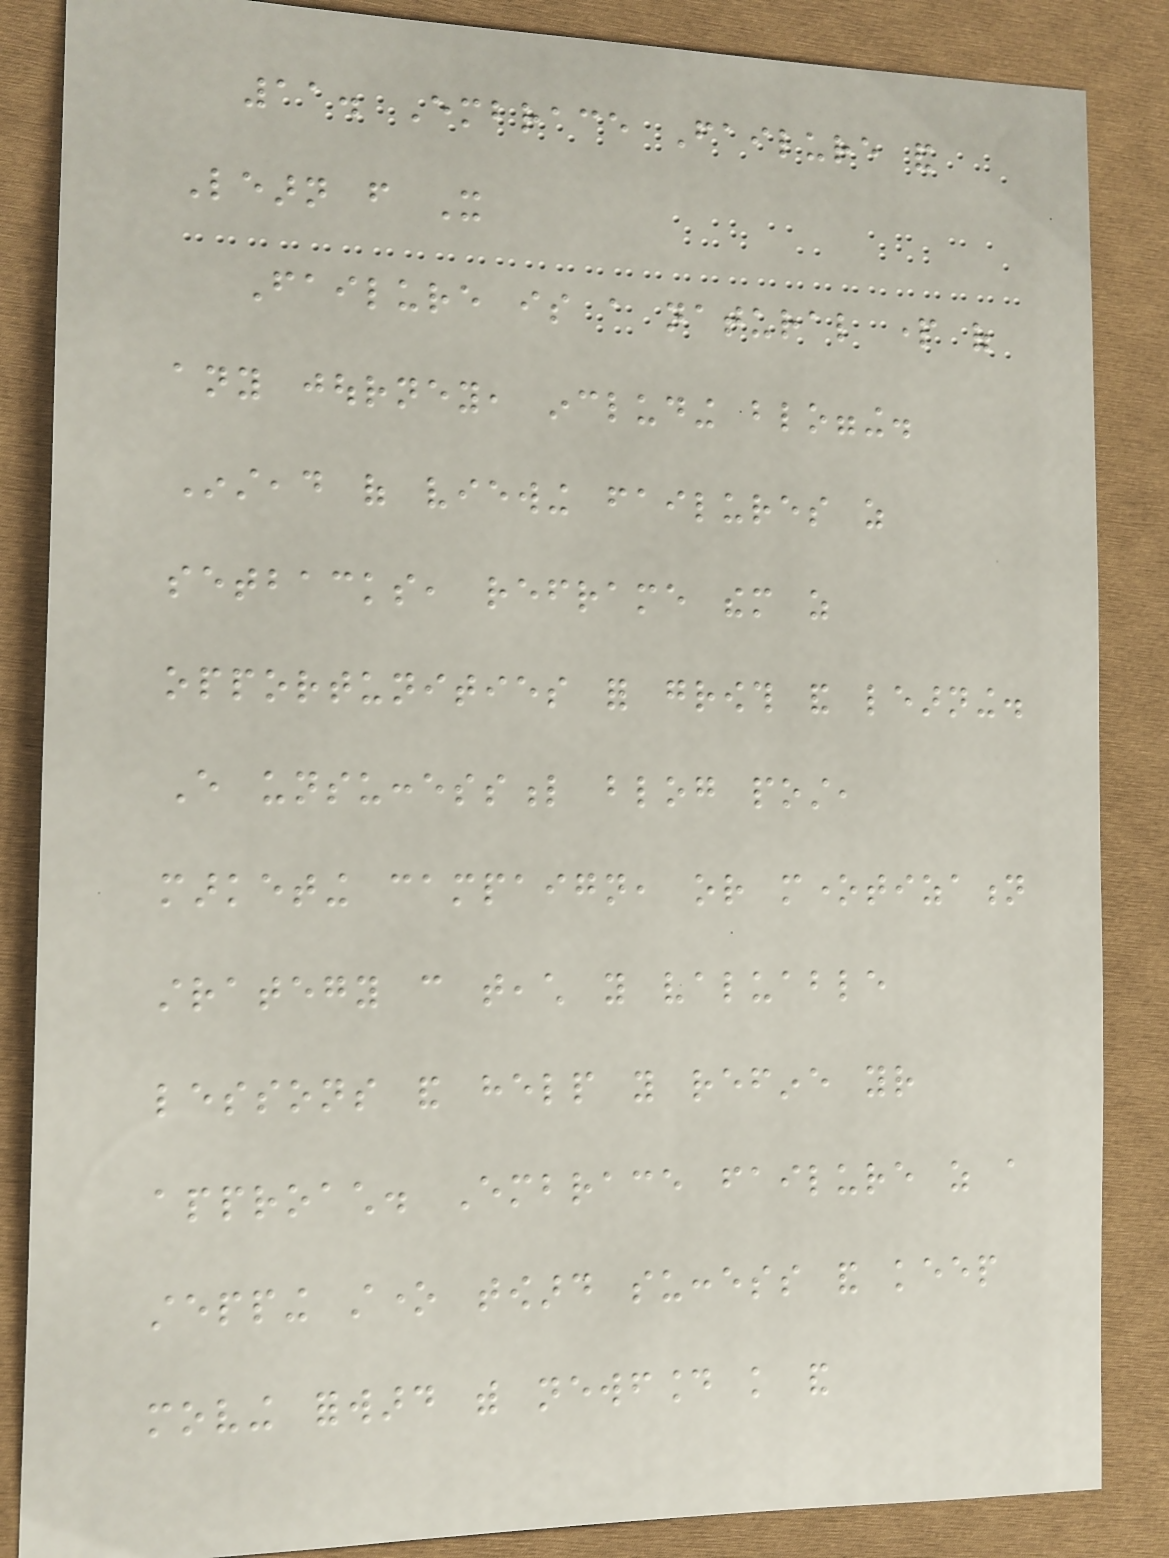11. Embrace Failure and
Learn from It
Failure is a natural part of
any journey, including blogging.
Instead of viewing failures as
setbacks, reframe them as
opportunities for growth and learning.
Every unsuccessful blog post,
marketing campaign, or monetization
strategy can teach you valuable
lessons and help you refine your
approach. Embrace failure as a
stepping stone toward success and keep
moving forward with newfound knowledge and
